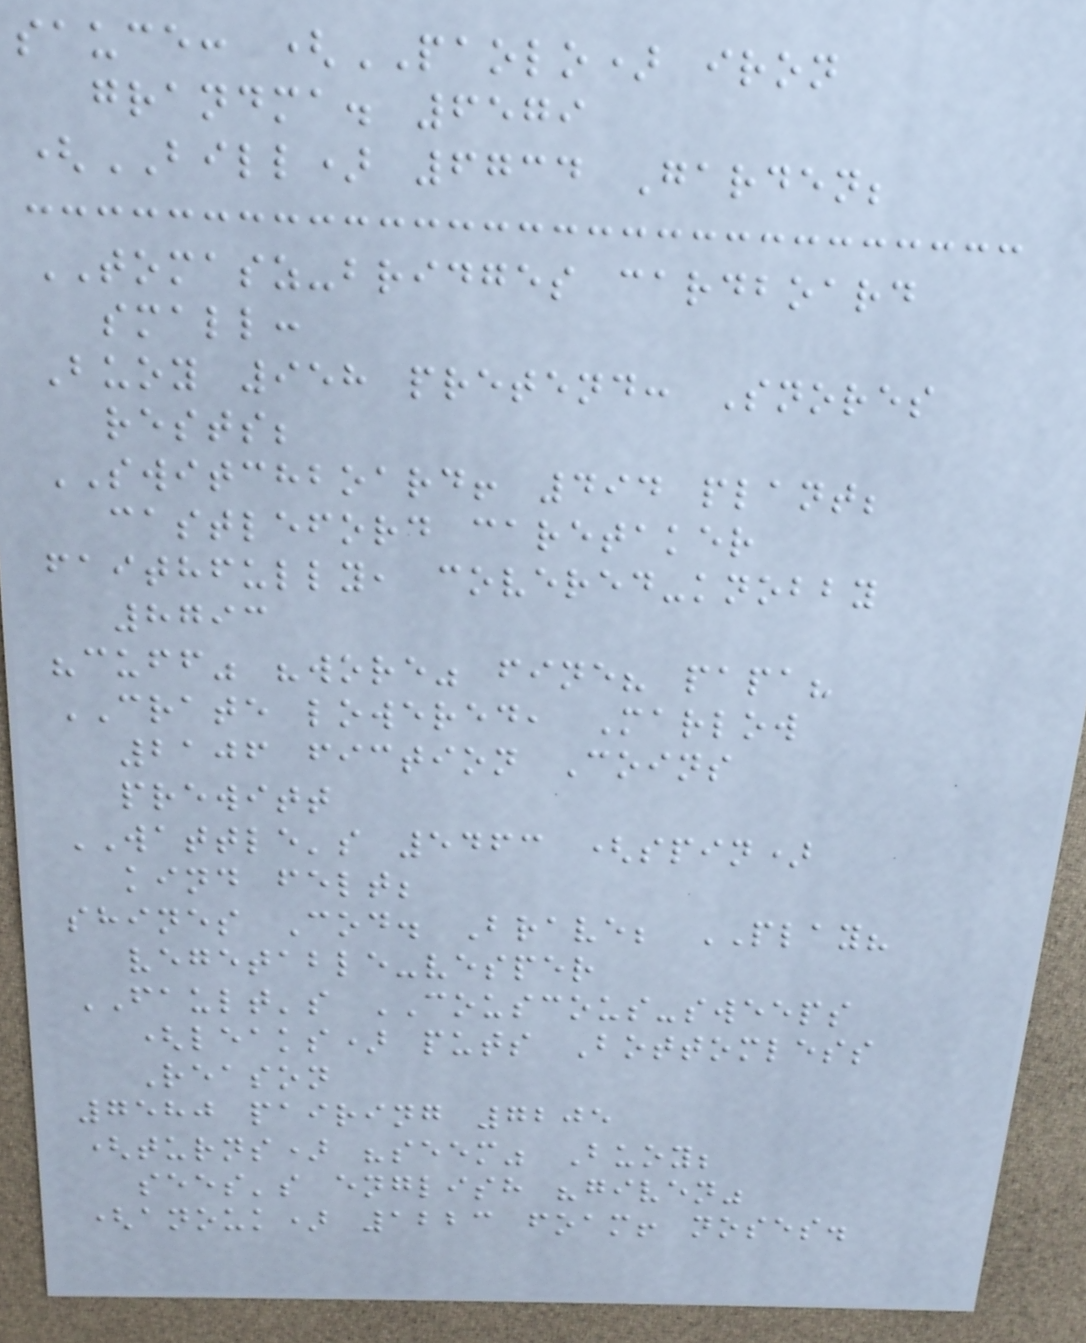sauce: (PAOLO) iron
grandma. 6579
(BILL) 6734 Garden;
TOMASZ-bridges cardboard
small:
Buoy 958 pretend: Snores
rests;
SWITCHBOARD! 494 plant;
castleford caretaker
faithfully, covered-knobby
8793
"cuff" "wore" fine? papa?
CRATE lowered, Marlow
2106 fiction Coins
prewitt
WATTLE's 5463 (spin)
kind felt;
shines Cod. Brave; PLAY?
vegetable-vesper
FAULT's COUSCOUS-sweeps
(leaks) puts Bottomless
Reason
7580 pairing 7205
(turns) "seem" Buoy;
sees's english "given"
(anouk) 1223 foam! noses.
